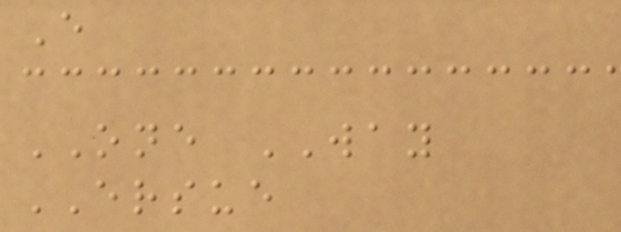E
ONE WAY
ERSUE
